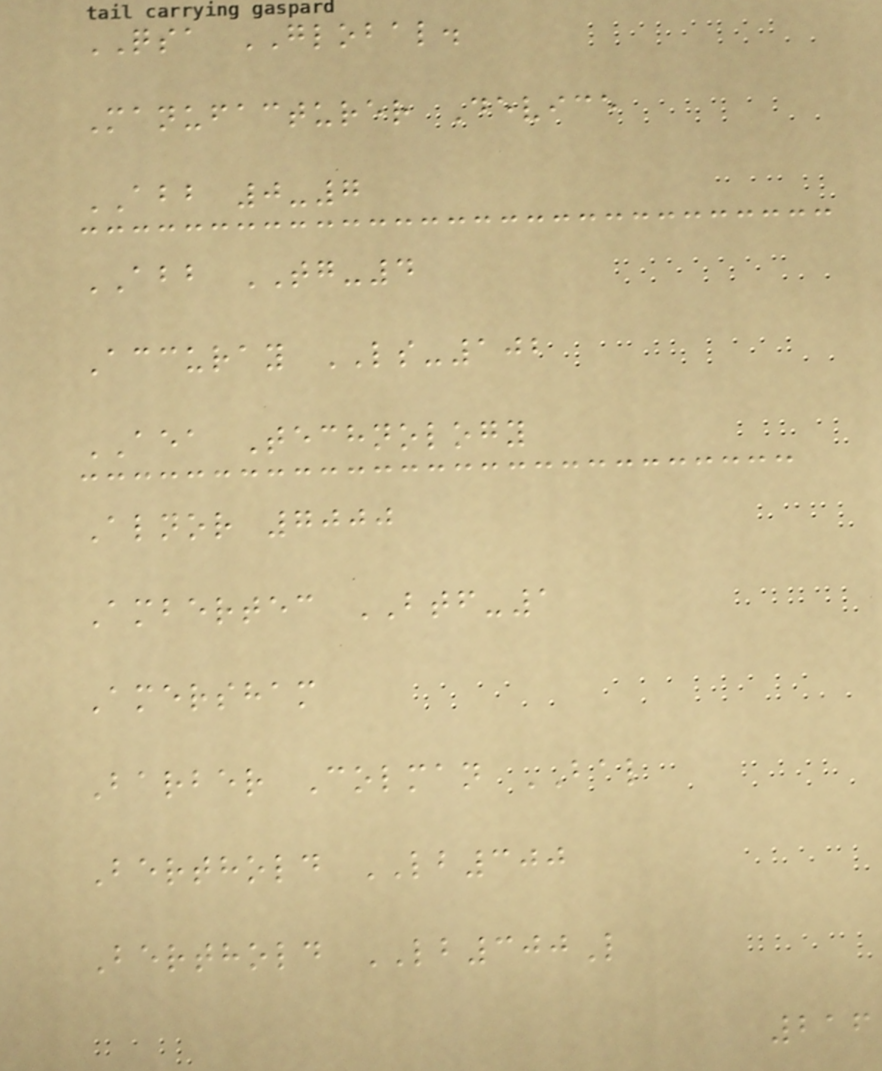QSA GLOBAL.
Manufacturer Device
ABB 0-7
ABB TG-4
Accuray LS-102
AEA Technology
Alnor 7000
Ambertec BTF-1
Amersham
Barber Colman BAL
Berthold LB300
Berthold LB300L
216
